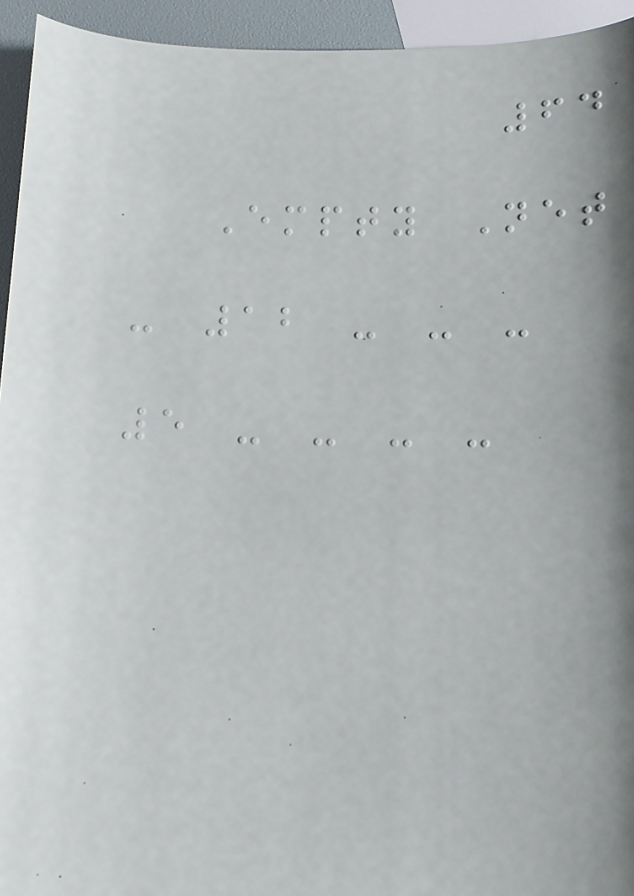64
Empty Net
- 12 - - -
5 - - - -
